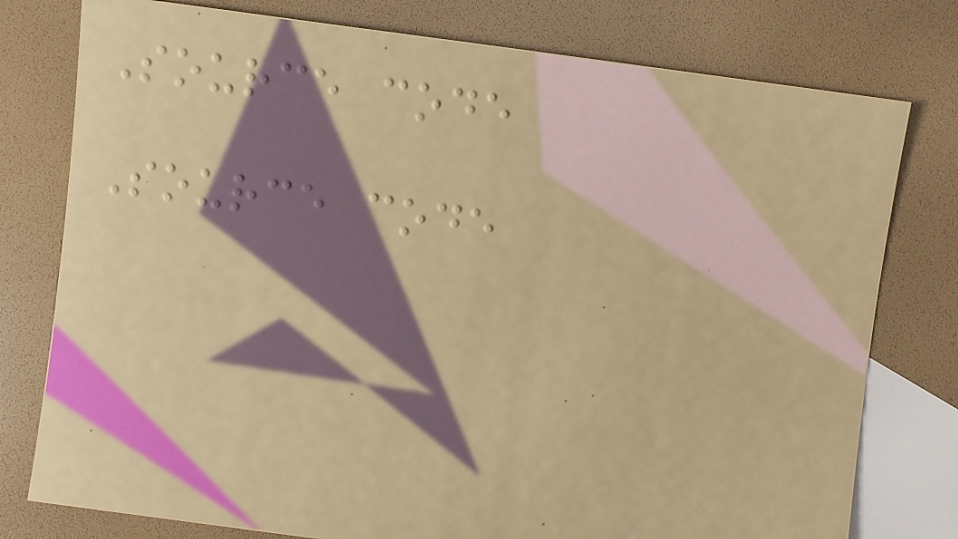Source code
Source code
